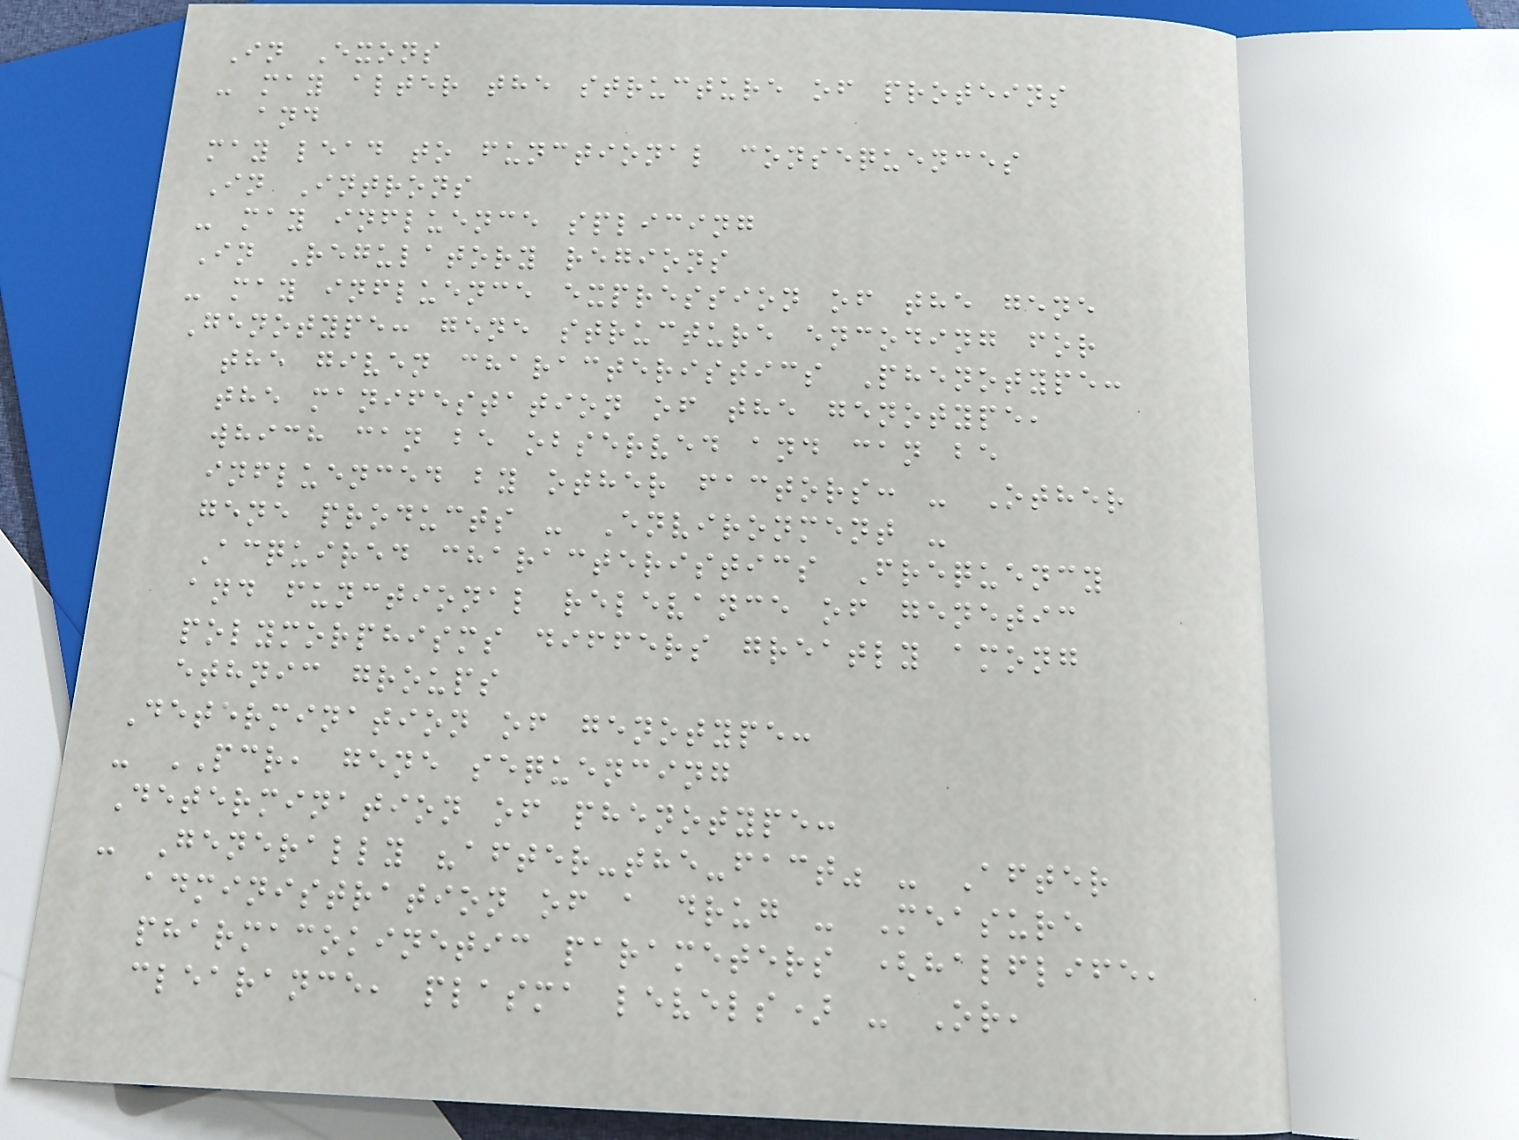In Exons
- may alter the structure of proteins
and
may lead to functional consequences
In Introns
- may influence splicing
In Regulatory regions
- may influence expression of the gene
Genotype: gene structure encoding for
the given characteristics Phenotype:
the manifestation of the genotype,
which can be observed and can be
influenced by other factors: - Other
gene products - Environment -
Acquired characteristics Frequency
and functional relevance of genetic
polymorphisms differs greatly among
ethnic groups
Determination of genotype:
- PCR, gene sequencing
Determination of phenotype:
- Generally "after-the-fact" - After
administration of a drug - Measure
pharmacokinetic parameters (halflife,
clearance, plasma levels) - Or,
